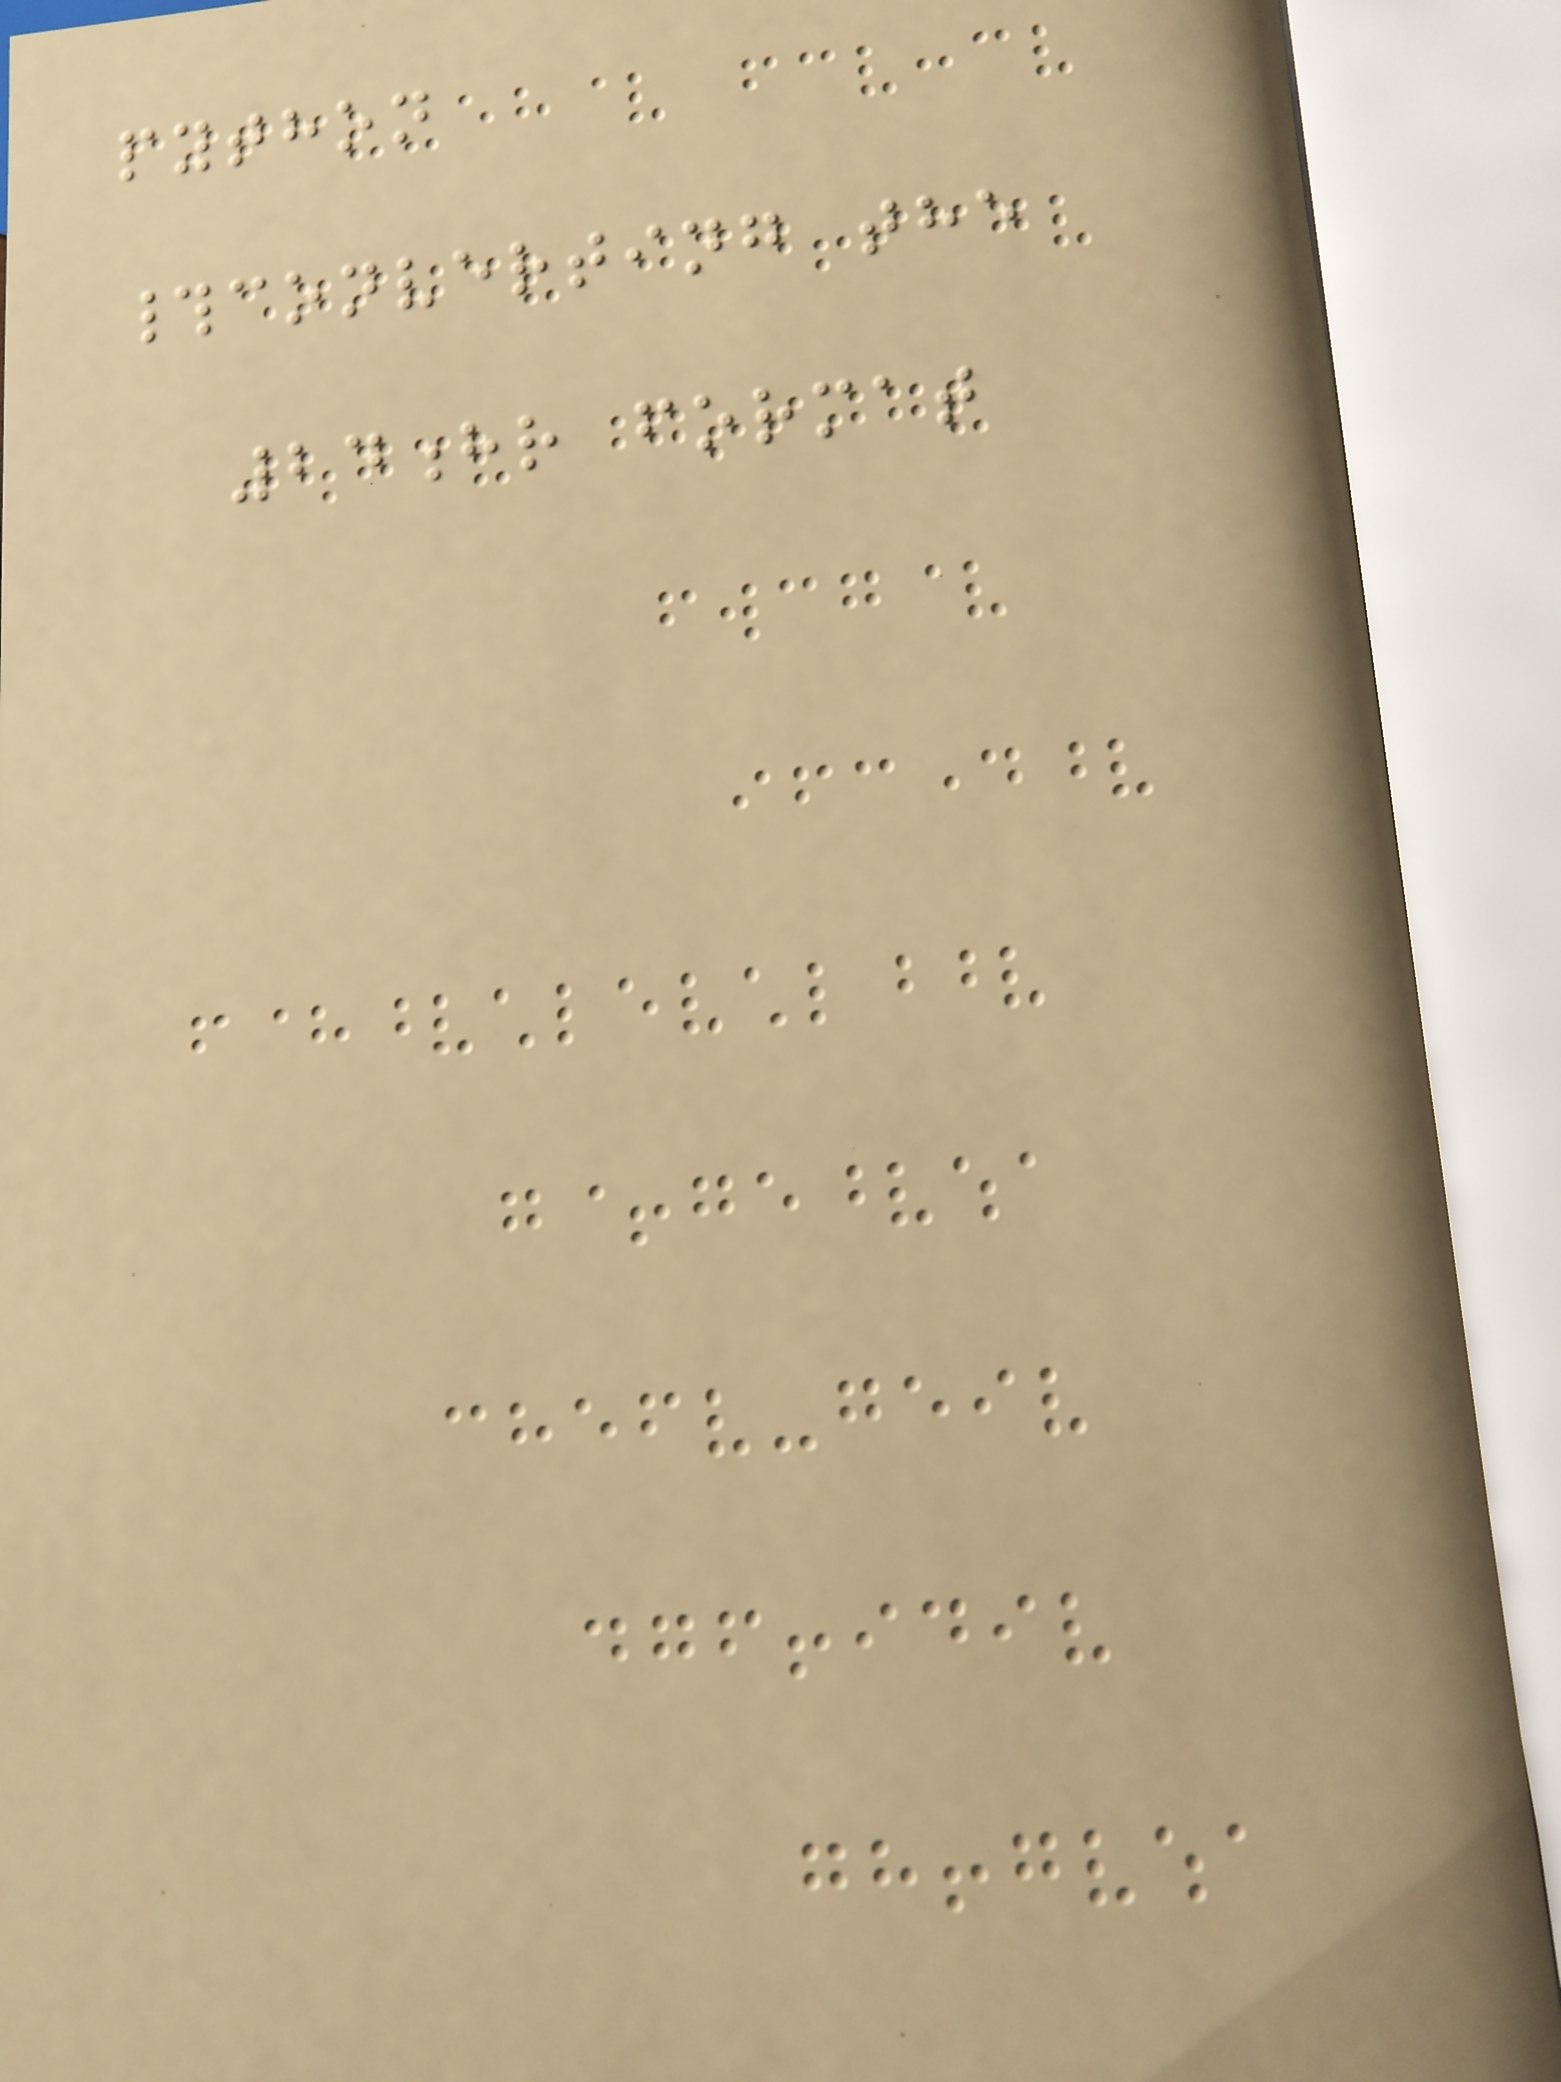python
#converting the
24hr format
